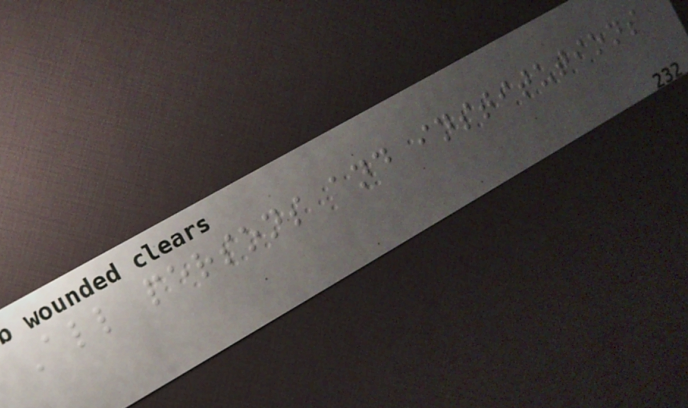All persons and institutions
